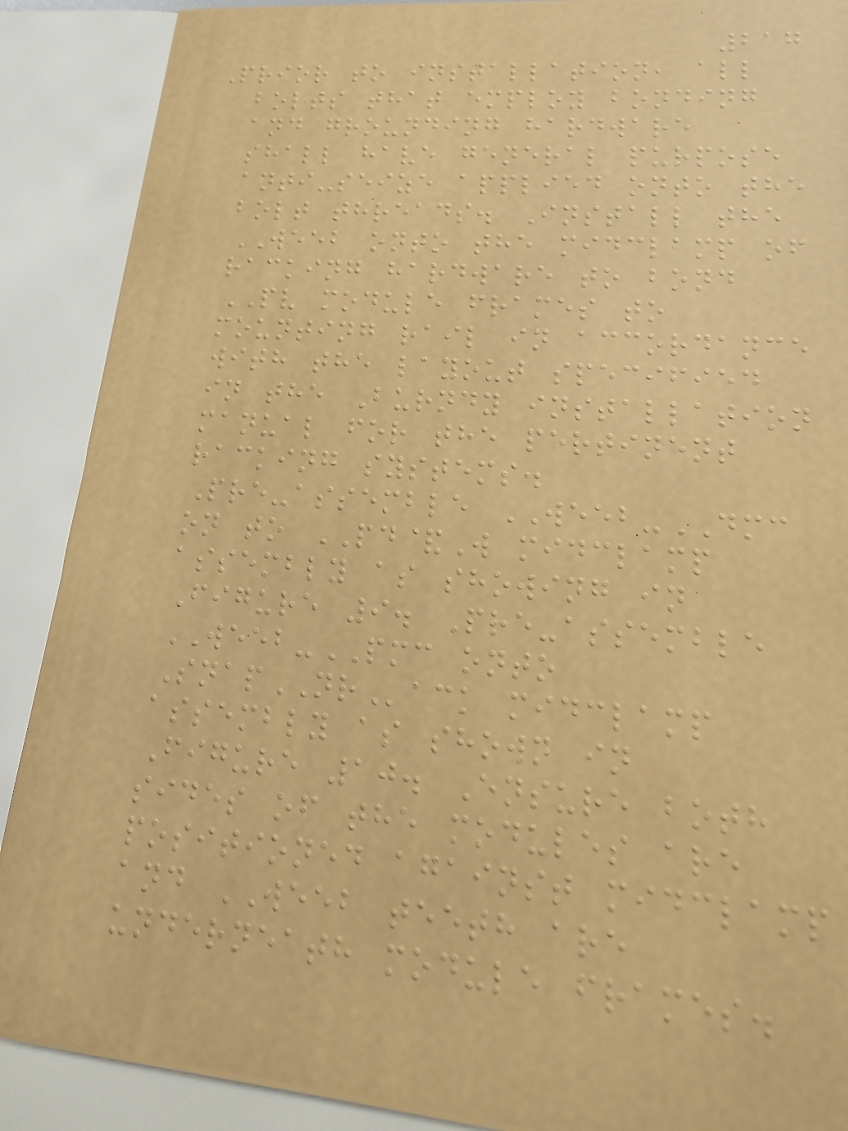217
Prior to installation, all
bolts that employ bonding
and grounding hardware
shall have general purpose
anti-seize applied onto the
bolt threads. Install the
WEEB onto the midclamp of
racking hardware to bond
PV module frames to
mounting rail in accordance
with the layout specified
in the Burndy installation
manual for the pertinent
racking systems.
Pre-assemble WEEB-DMC
on to PD&W midclamp
assembly as showing in
Figure 9. Pre-assemble
WEEB-PMC onto
SnapNRack midclamp
assembly as shown in
Figure 10. Ensure both
sides of the modules are
positioned against midclamp
and WEEB teeth are
underneath module frames.
